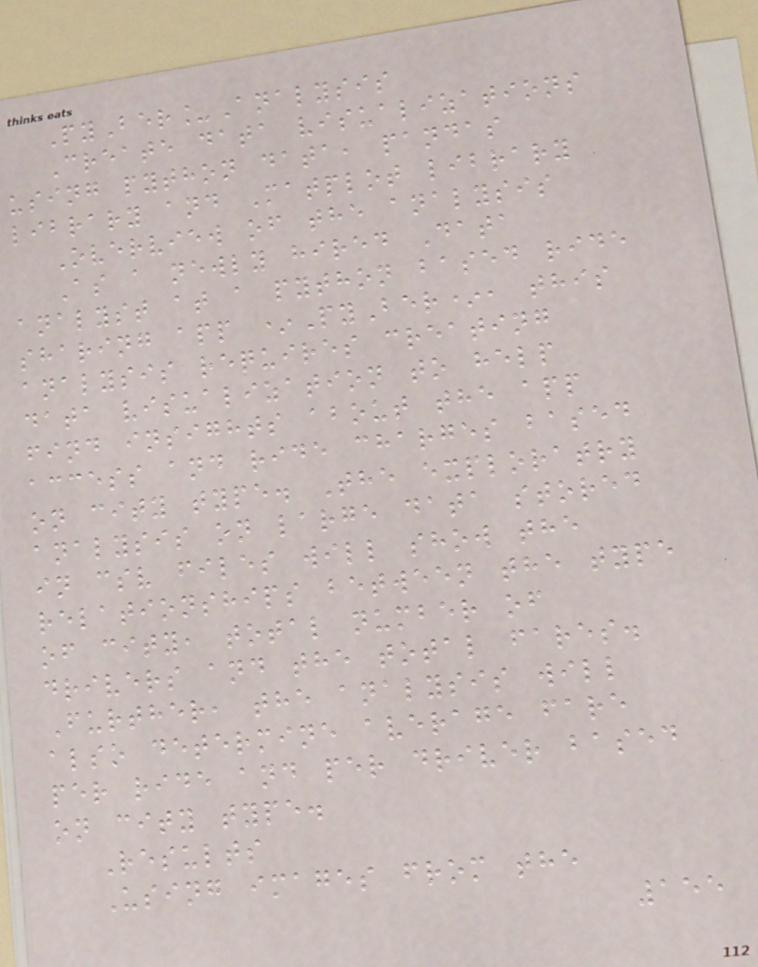PyBer_Analysis
Create data visualizations
using python data, pandas
library and Matplot library
Overview of the analysis
As a newly hired Data
analyst at a python based ride
sharing app *PyBer*, this
analysis requires creating
data visualization to help
find insights about the app
access and ride charges based
on city type. The exploratry
analysis on large data stored
in csv files will show the
relationships between the type
of city, total number of
drivers and the total fares.
Further, the analysis will
also determine average fare
per ride and per driver based
on city type.
Results
Using images from the
155
